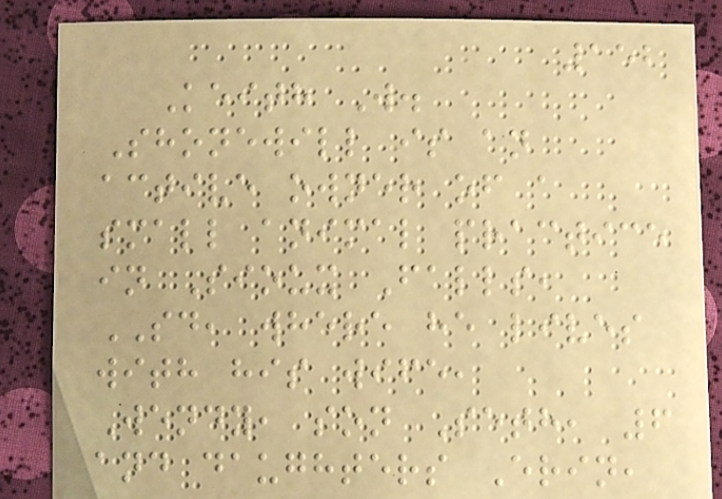152
Keith W.
Shonewill is an
active owner of a
small animal practice
in Sioux Falls,
SD, where he lives
with his wife,
Wendy, son Seth, 6
and daughters Erin,
